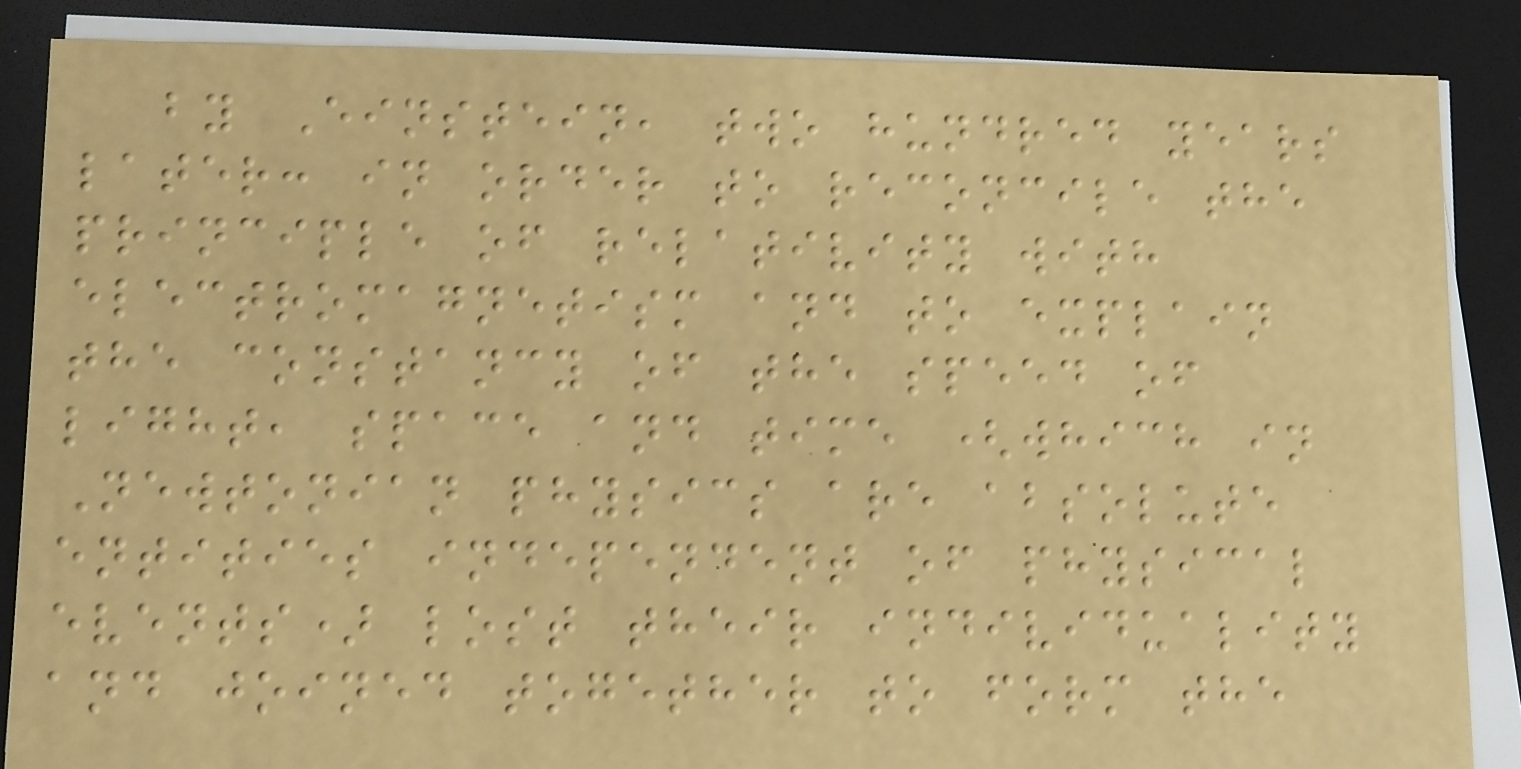by Einstein, two hundred years
later: in order to reconcile the
principle of relativity with
electromagnetism and to explain
the constancy of the speed of
light, space and time (which in
Newtonian physics are absolute
entities independent of physical
events) lost their individuality
and joined together to form the
